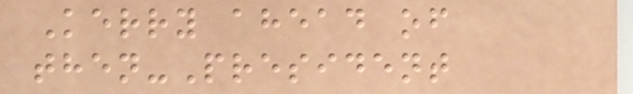Kerry ahead of
then-President
